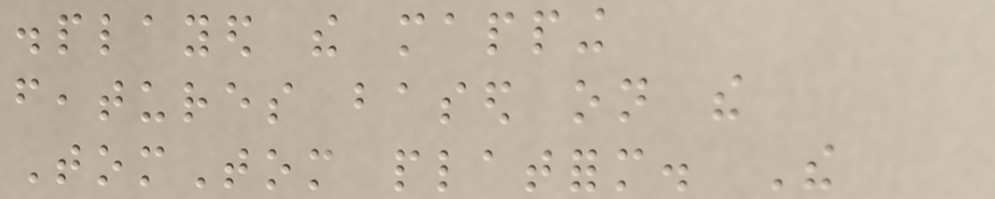displayed the mapping
features based on the
TomTom platform. The
